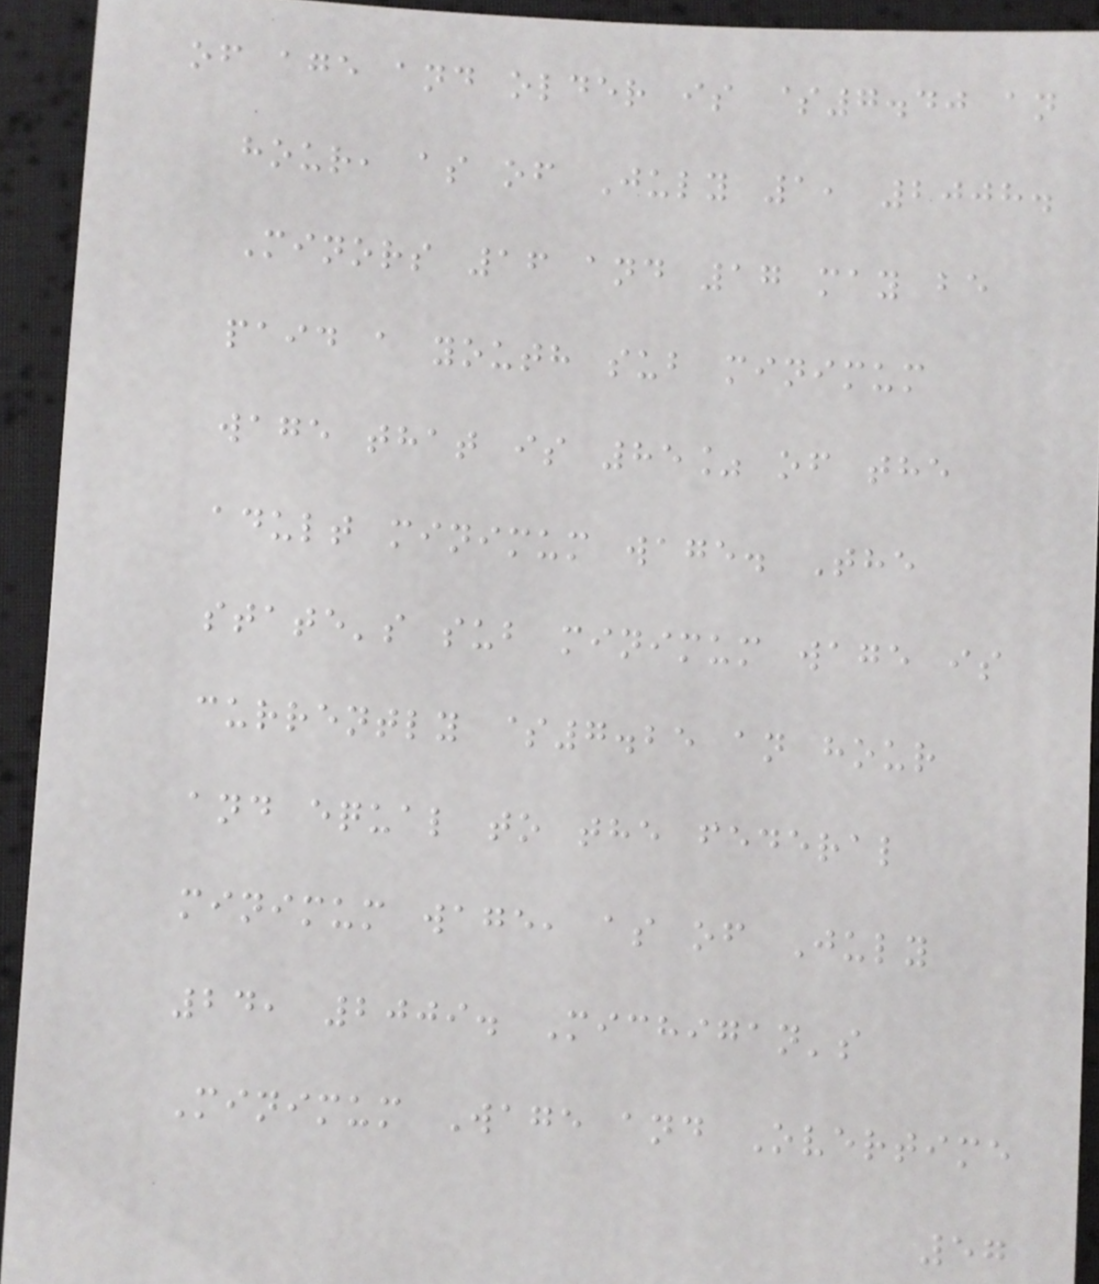of age and older is $7.40 an
hour, as of July 1, 2008.
Minors 16 and 17 may be
paid a youth sub minimum
wage that is 85% of the
adult minimum wage. The
state's sub minimum wage is
currently $7.25 an hour
and equal to the federal
minimum wage, as of July
24, 2009. Michigan's
Minimum Wage and Overtime
57
